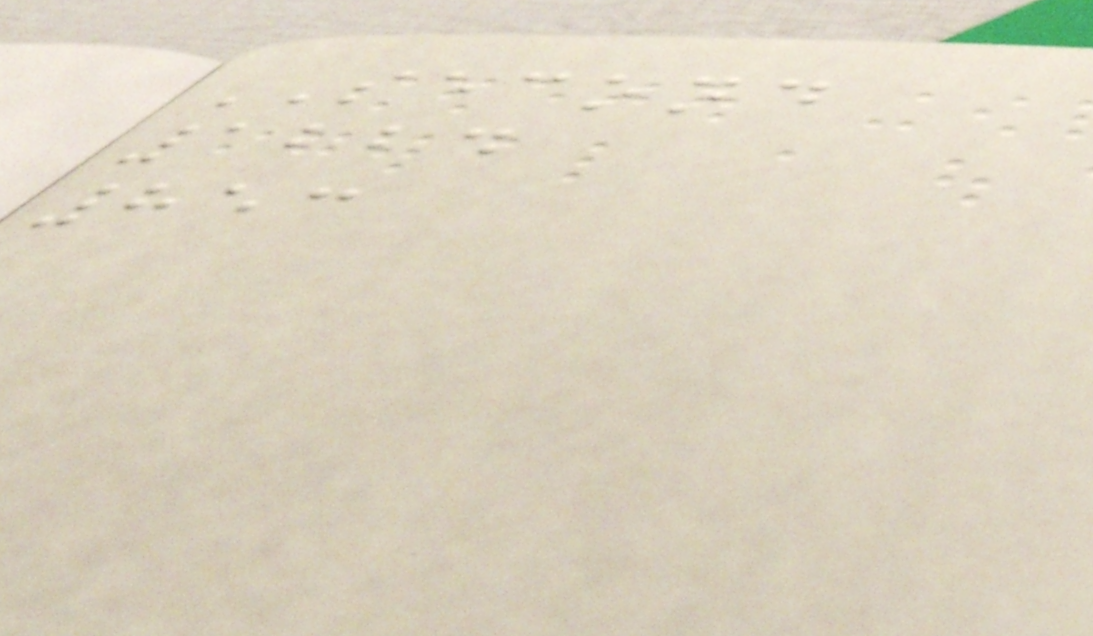SECOND
1224
853
